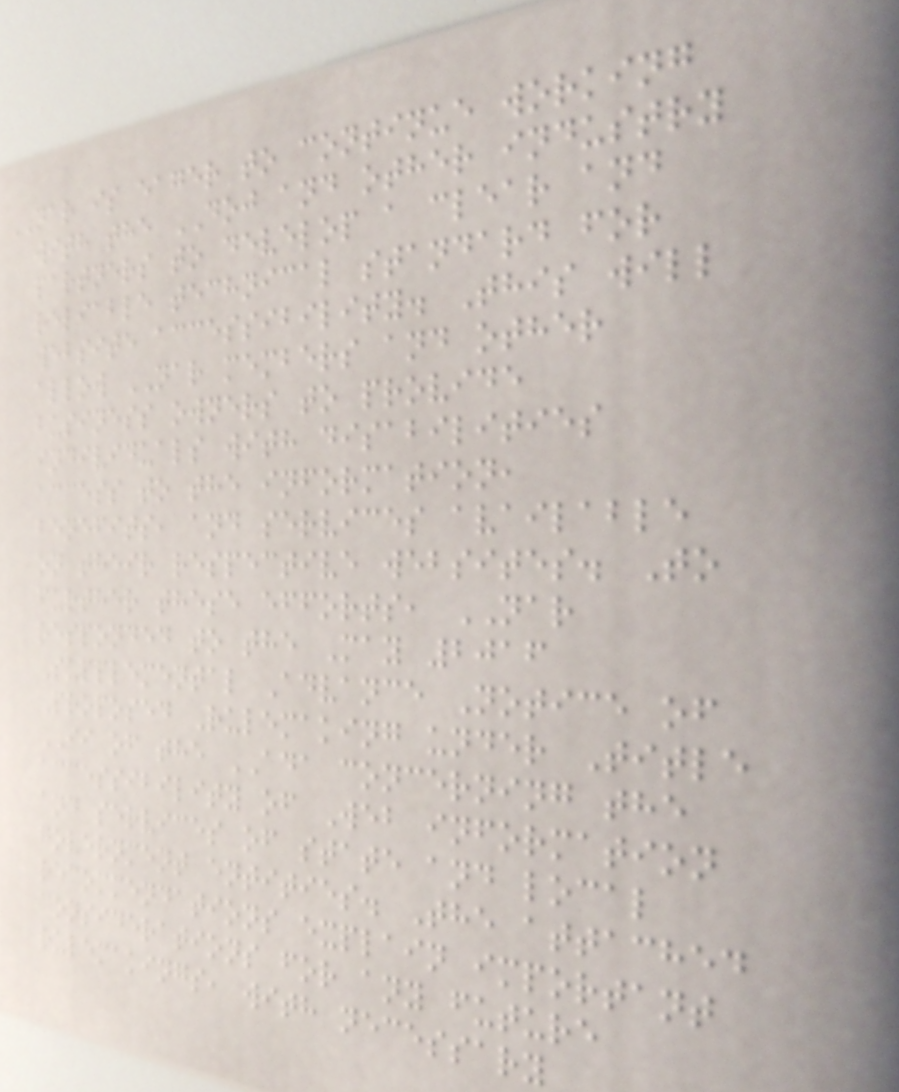NAR is eager to continue working
with the DOJ and other industry
partners to develop a clear and
reliable technical standard for
website accessibility. This will
allow NAR members and other
business owners to provide
individuals with disabilities
access to the information,
benefits, and services available
on their respective websites. To
further these efforts, NAR
responded to the May 2016
Supplemental Advance Notice of
Proposed Rulemaking under Title
II of the ADA concerning the
accessibility of Web information
and services of state and local
government entities. The attached
recommendations explain important
considerations for any future
rulemakings, with necessary
